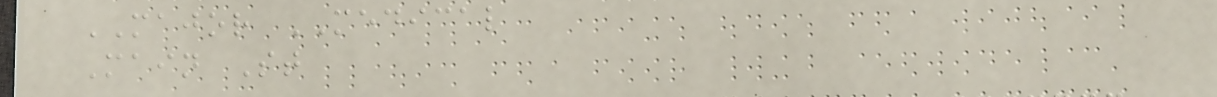MAJOR MEDICAL
Main St
